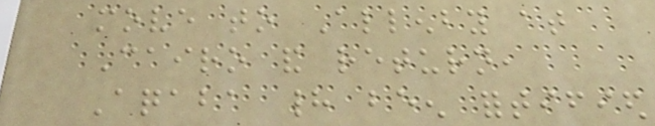move to Allenby at
Cairo and return,
Aqaba had been fortified
